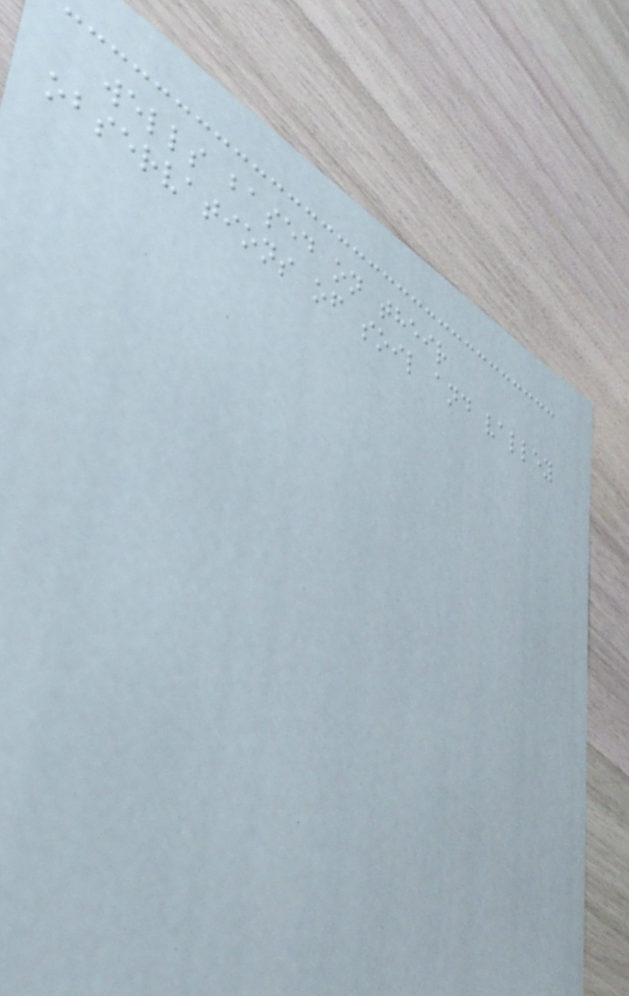wells based on their
observations of soil and valley
